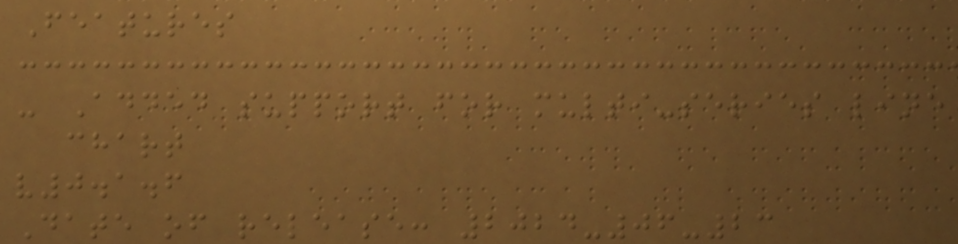Features
- Added support for multi-series line
chart
v0.1.6
Date of release: 2024-06-23
